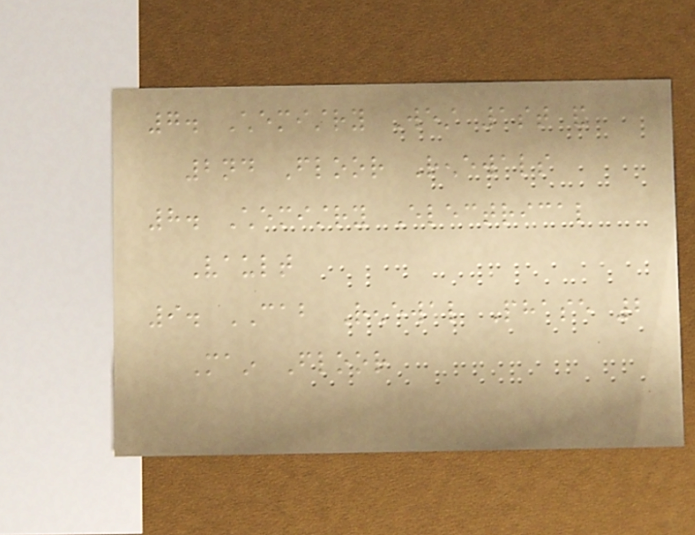7. Chemistry West 1st and
2nd Floor Renewals
8. Chemistry Electrical
Vault
9. CAB Renewal Phase 2
Main Floor
